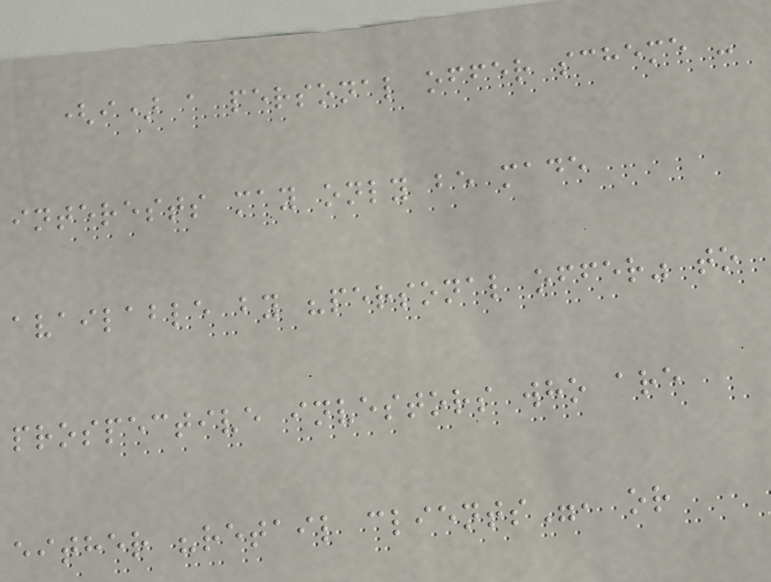(i) a personal offer scheme -
interests may only be made
available by "personal offer" to
prospective investors who are
either "retail clients", or
